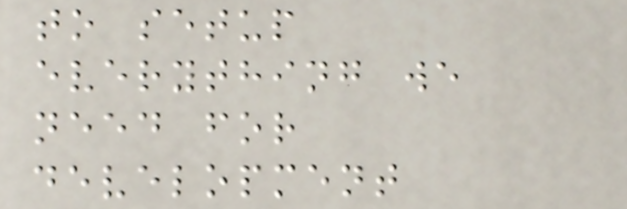to setup
everything we
need for
development
